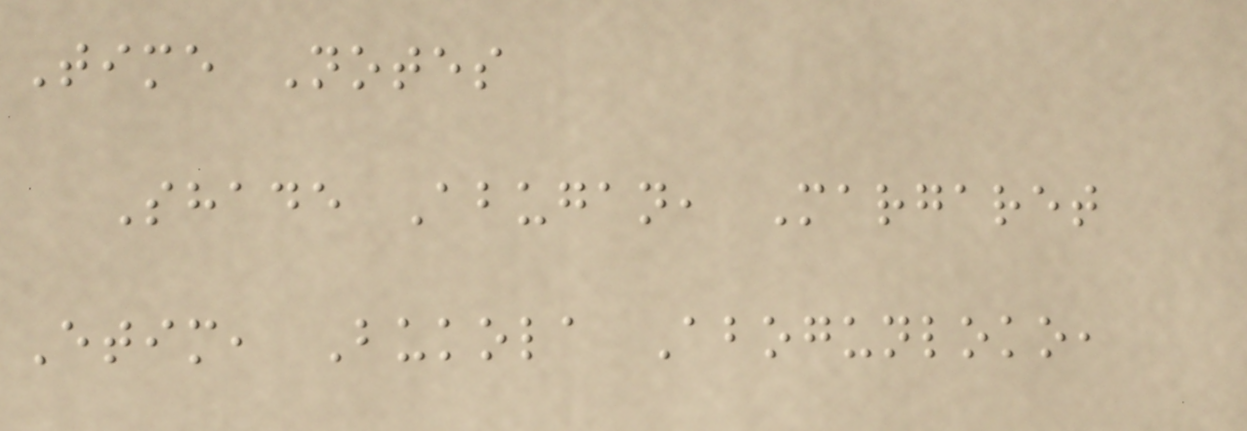Time Notes
Shade Abugan, Margaret
Etim, Bukola Abogunloko,
